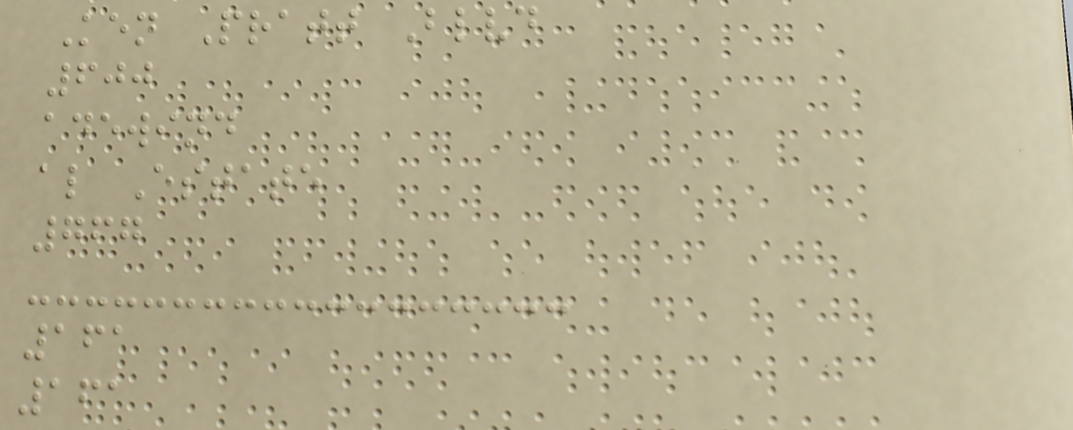Ken Pratt Blvd
600
adewind
al Estate
767
161
161
